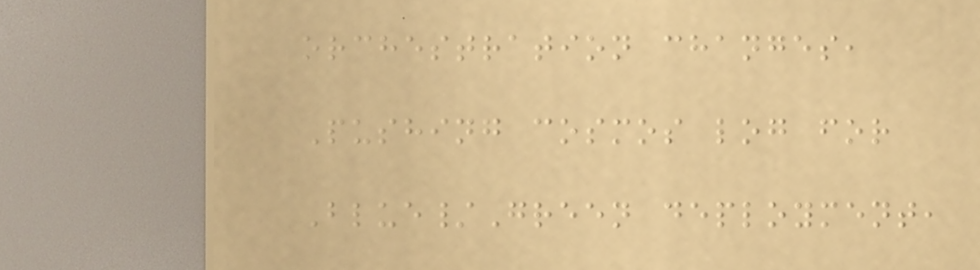orchestration changes,
Pushing cosmos log for
Blue/Green deployment,
